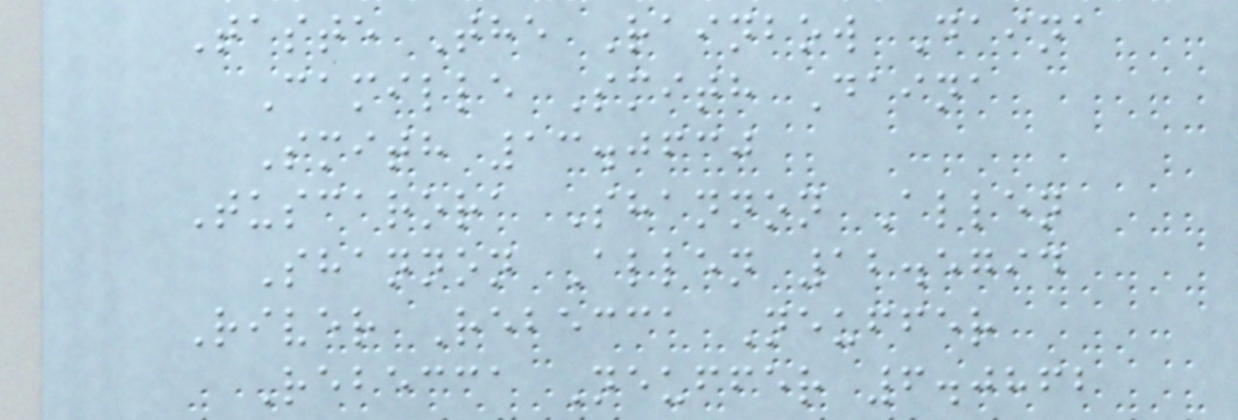Taste The Rainbow Daina
Camille Smith Daina
Smith 13.0630
Tuscarora Shannon Allen
Shannon Allen 12.5794
River Rebecca Neuffer
Rebecca Neuffer 6.0862
